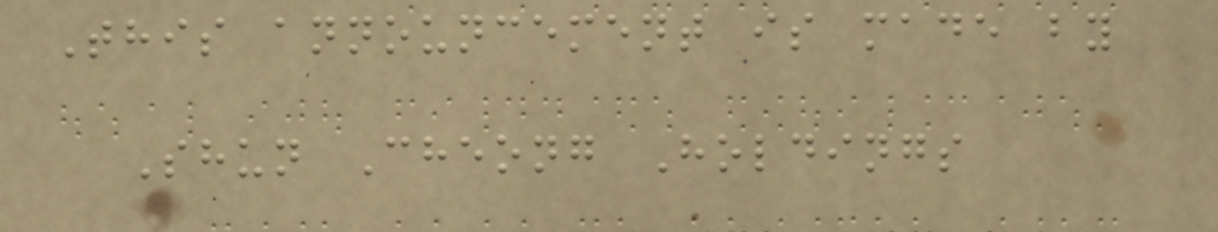This announcement is made by
Shun Cheong Holdings
